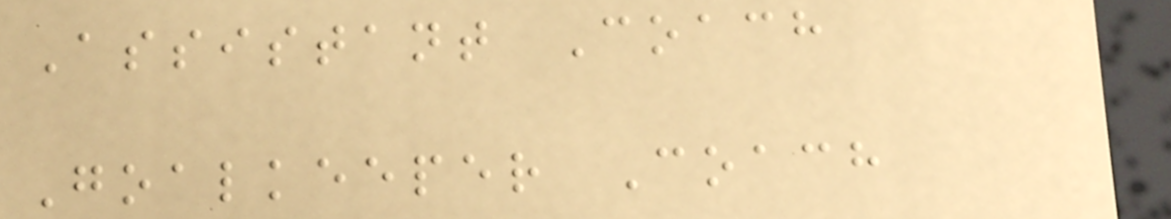Assistant Coach
Goalkeeper Coach
